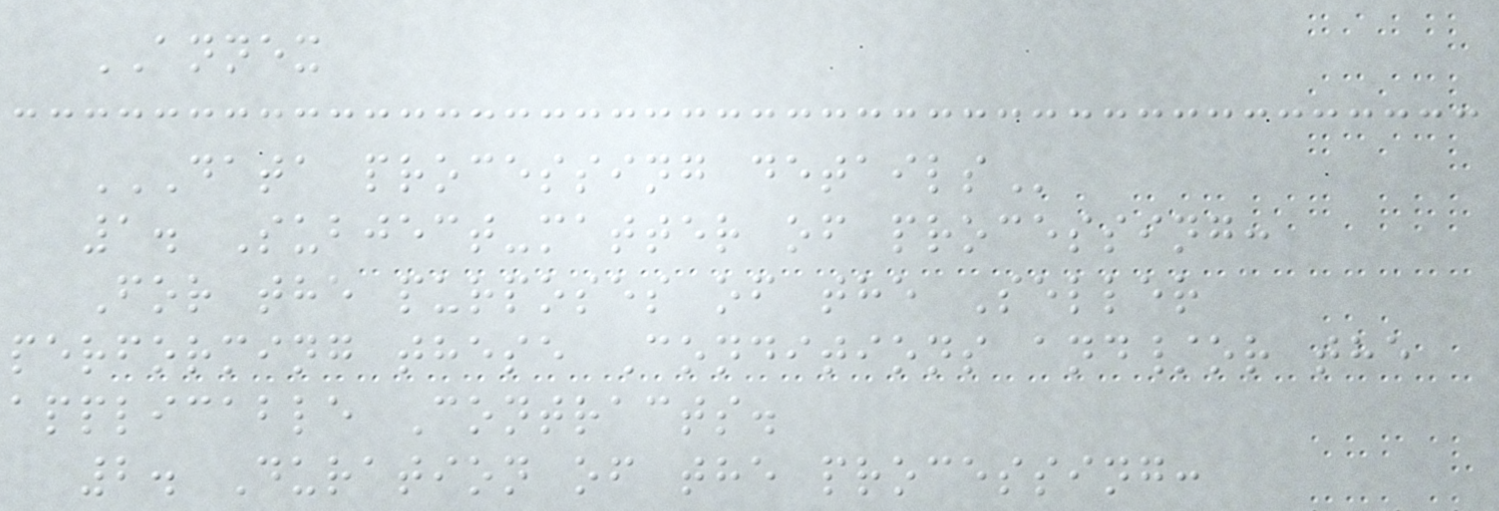ANNEX
DATA PROCESSING DETAILS
1. Subject-matter of processing:
For the purposes of the Seller
performing these Conditions and/or the
applicable Contracts.
2. Duration of the processing:
